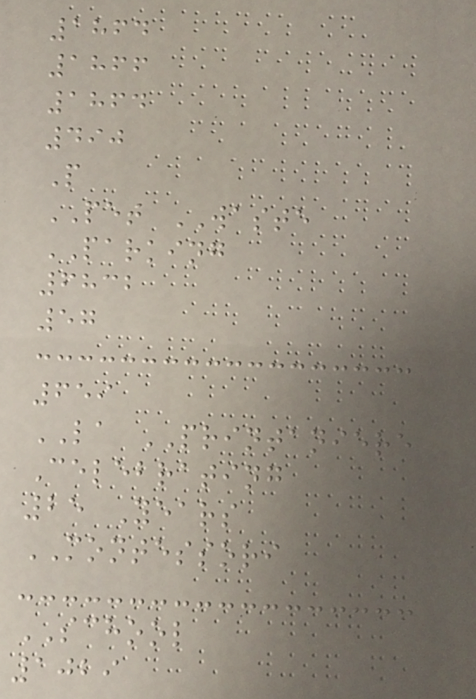1864
1866
1864
490
P
PET WASTE
PARKING
6832
57
659
LA PRINTANIERE
Celebrating
25 Years
MONTESSORI
SCHOOL
1029
